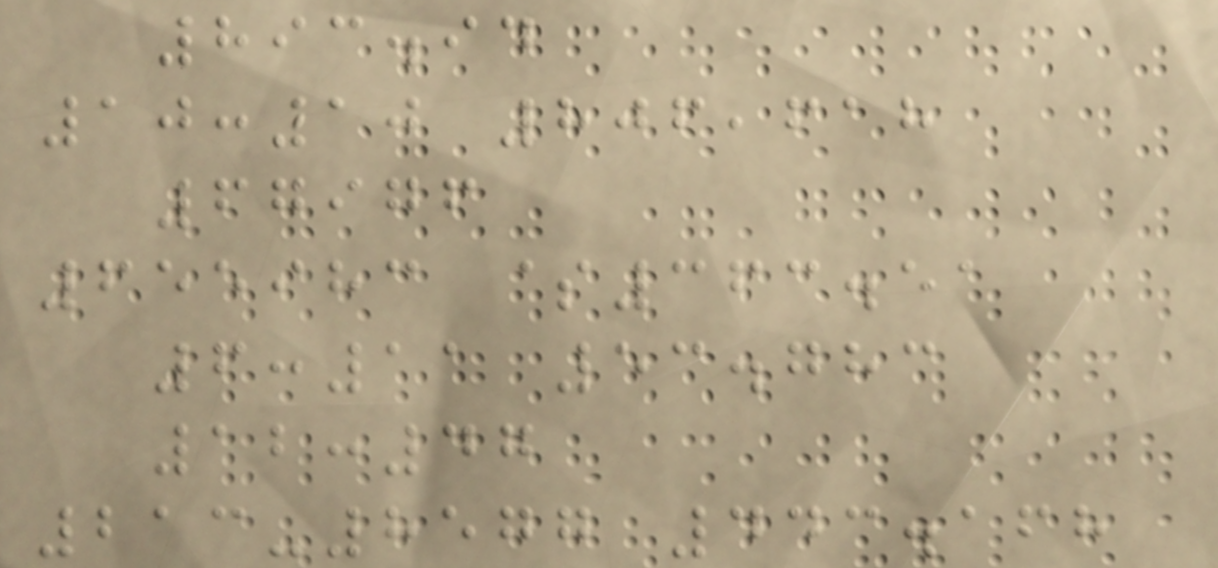893.94
10:10 806,618
67976
655983 $363.51
6:11 53.783
12:47
213-8577 443.168
